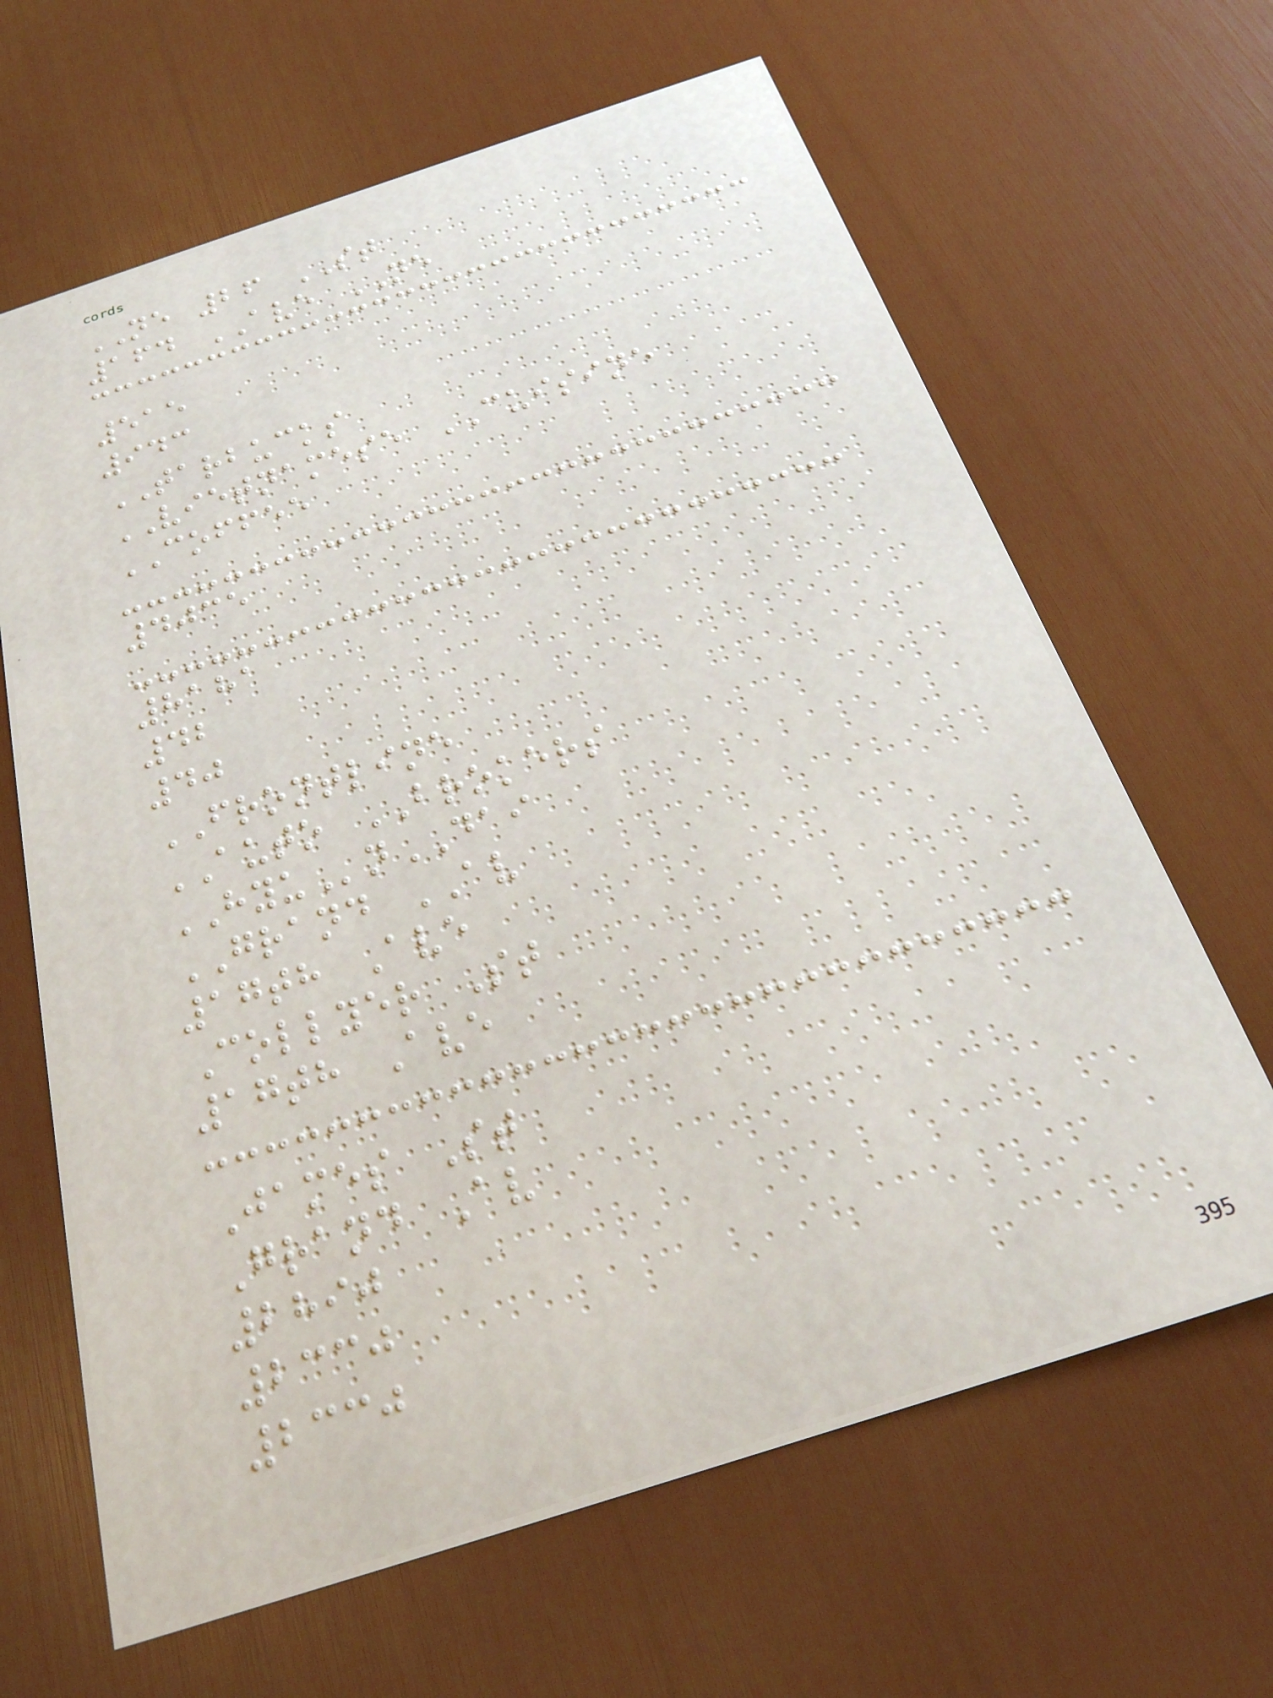NE 26 ST
164 AVE NE
515
943
TARBUCKS
VIETNAMESE CUISINE
COFFEE
4035
8181
42
40
FRONTLINE
AUTO BROKERS
HYUnDAI
GRAND AV
17th Ave
Collyer St
17th Ave
James St
Grand Av
2890
2330
2330
